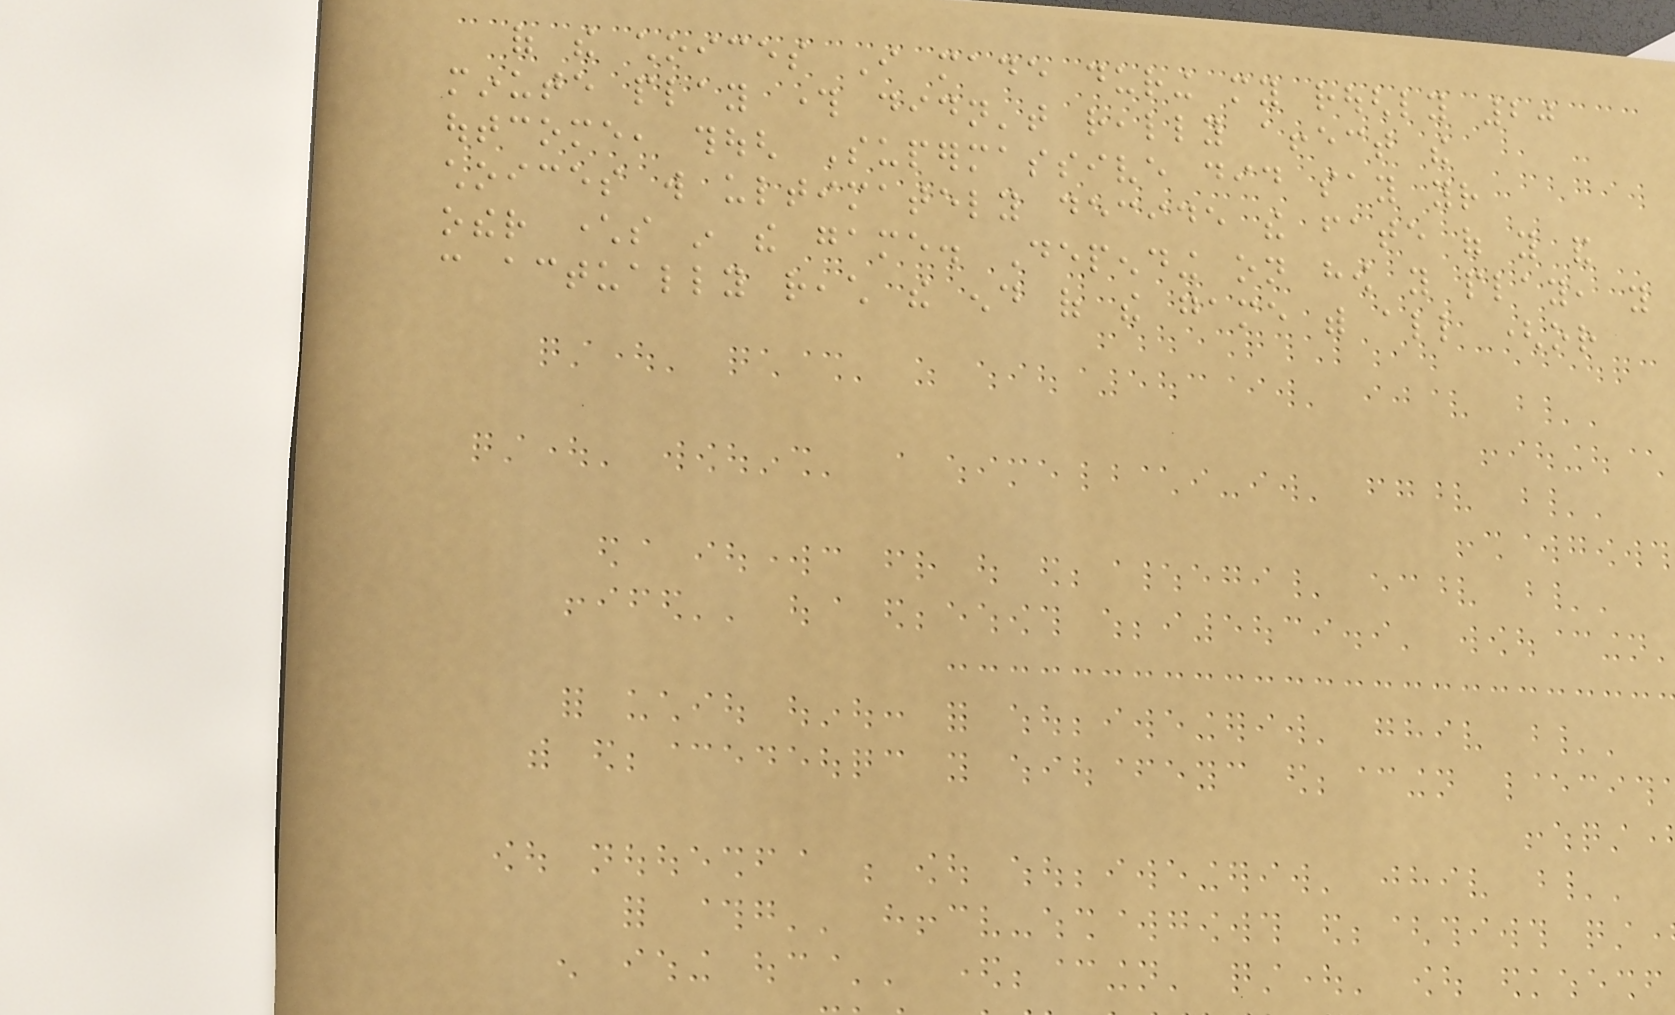of the choices I made during my roughly 20
minute play through didn't really affect the
outcome, though Supermassive did say your
choices will ultimately decide the fate of you and
other characters in the game. Depending on how you play, you
can actually reach the end of the game with all (or
